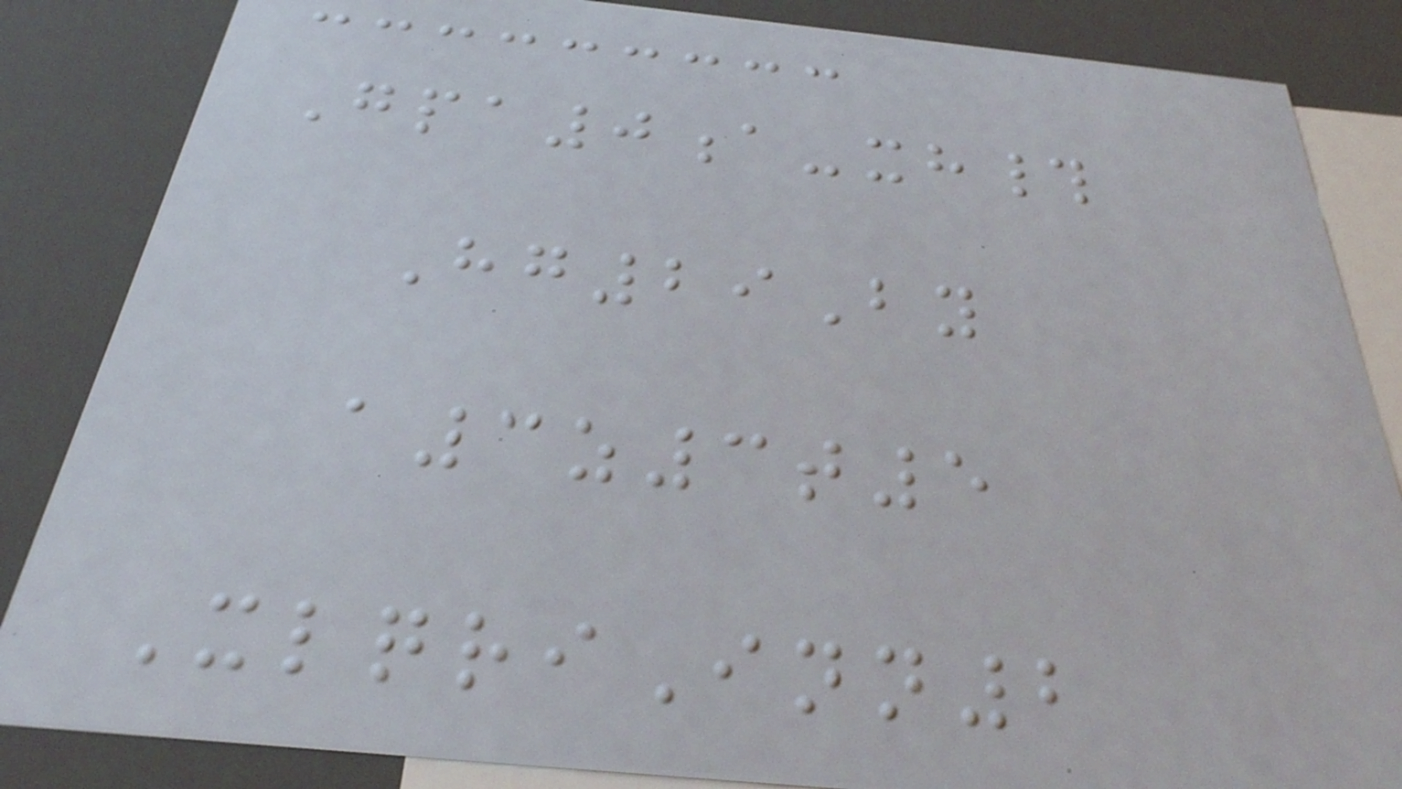Gpa0a-xh#
Hg29By
a3z3t5
XlqriInn2
